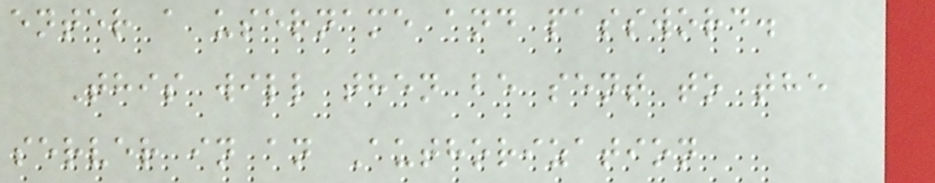enter a username and password.
This will then be sent to the
server in an Authorization
